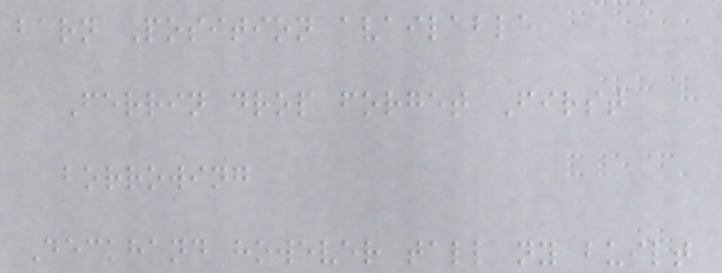barn Position available
Ferrin drop forget First
borrowing
Deckhand however tall ny built
